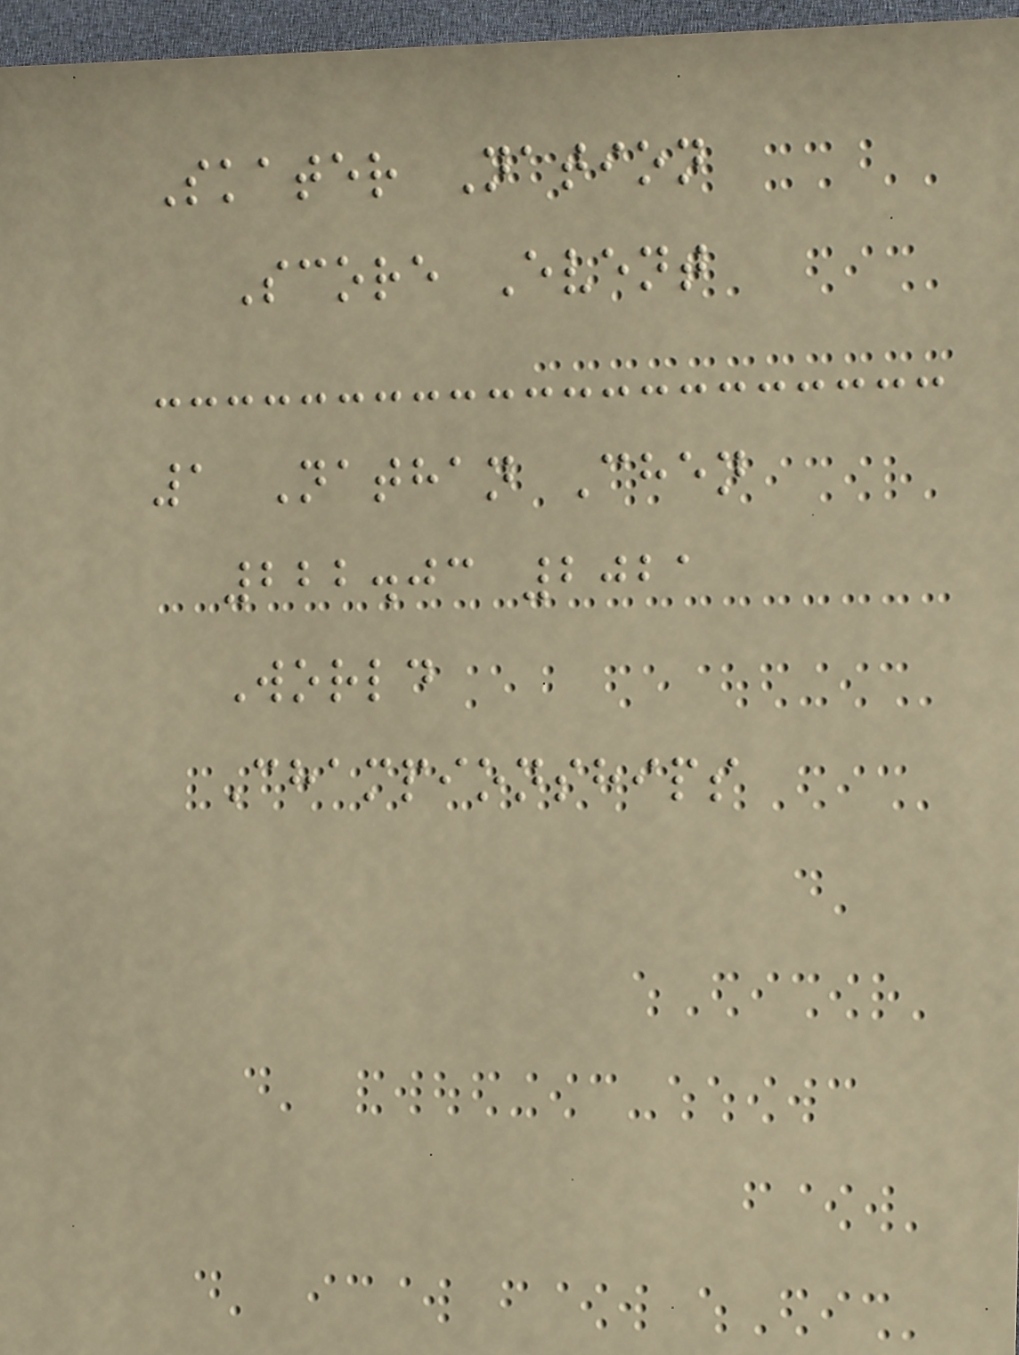Skater Nation
Score Event
1 Nathan Chen
222.03 2021
World
Championships
